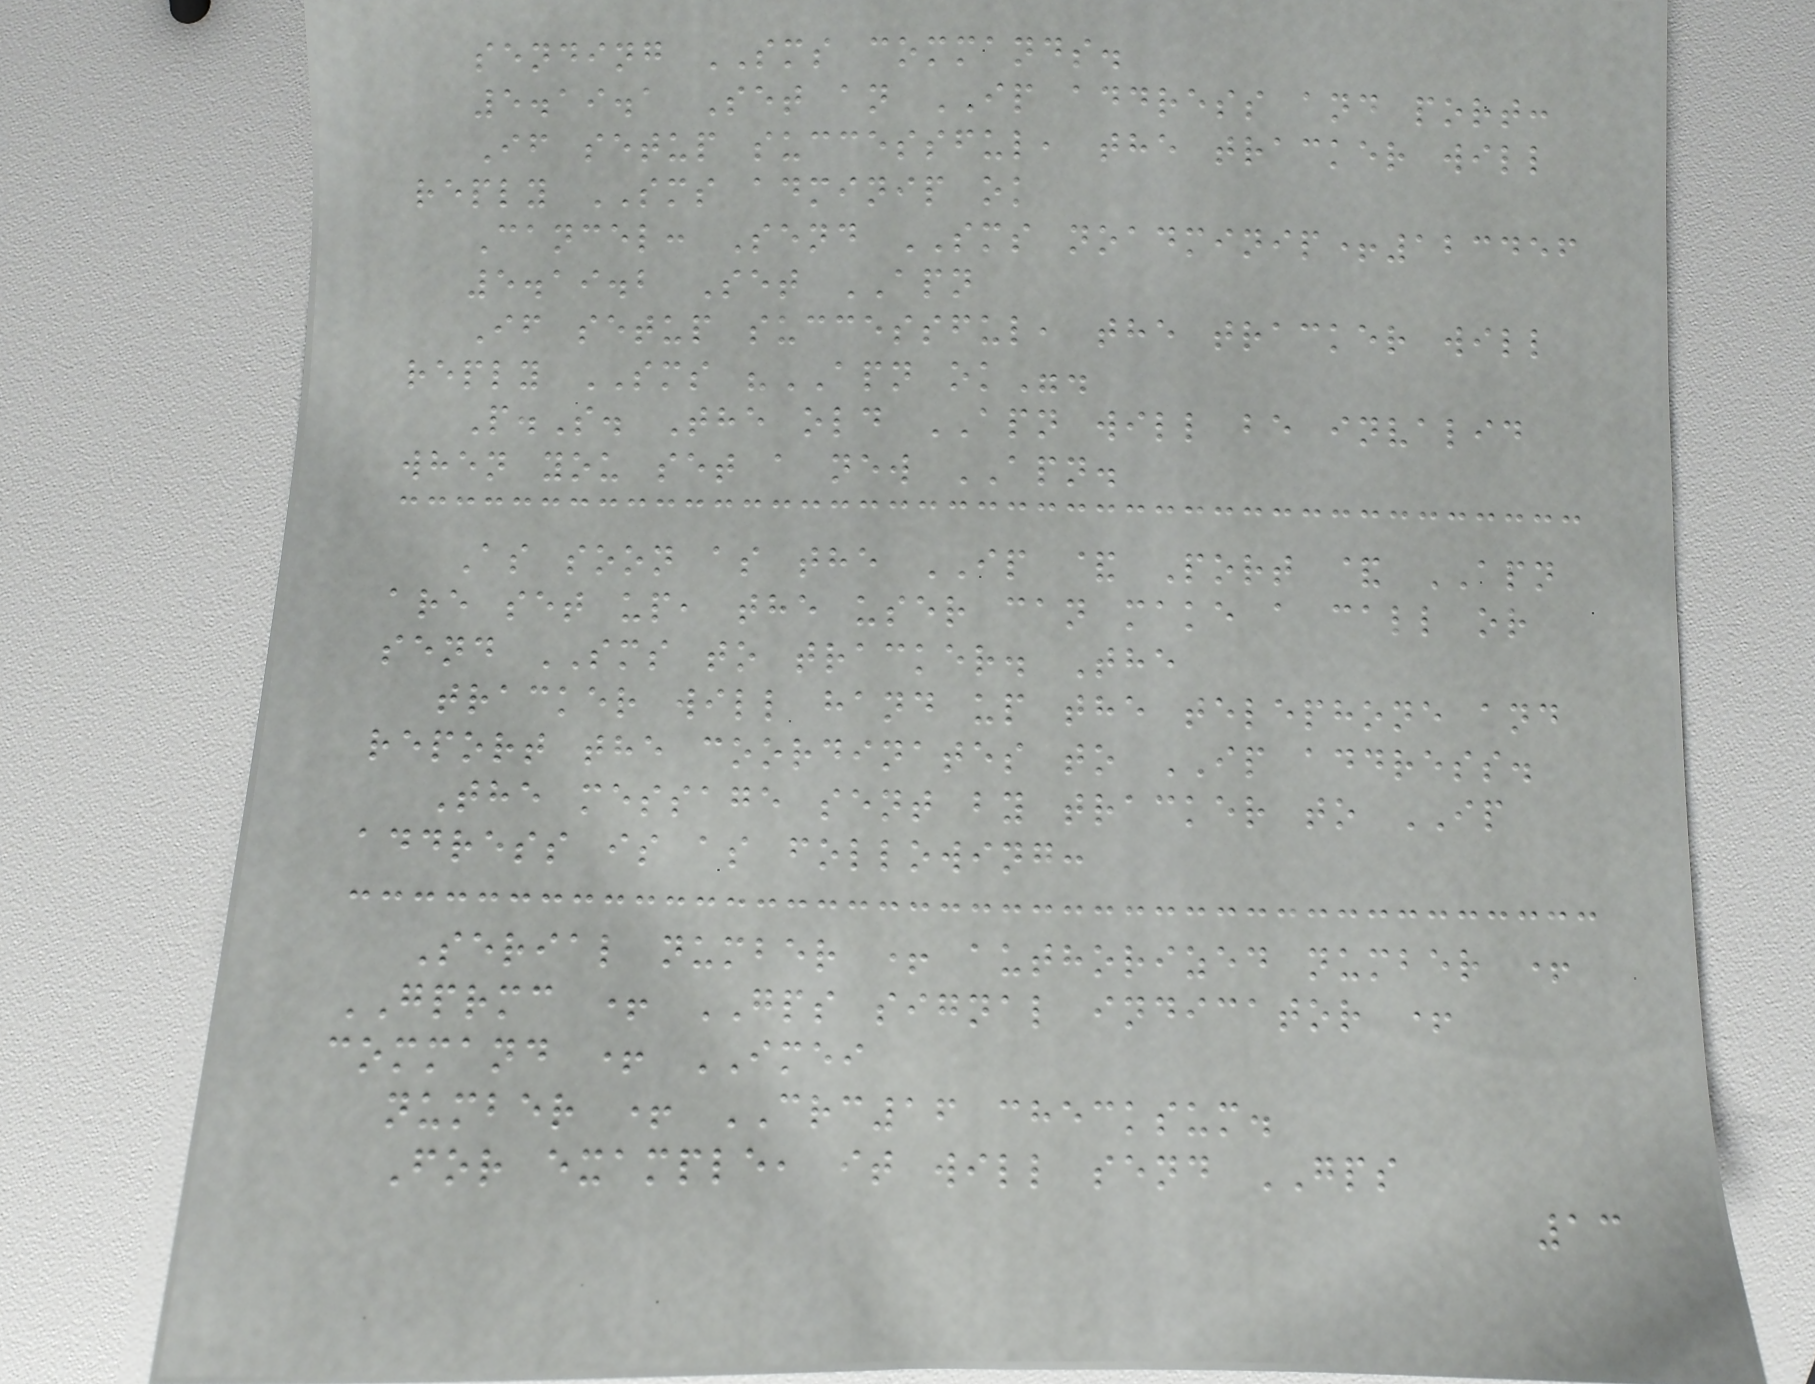sending SMS commands.
5.19.1 Set an IP address and port:
If setup successful, the tracker will
reply SMS adminip ok
Cancel: Send SMS noadminip+123456
5.19.2 Set APN
If setup successful, the tracker will
reply SMS "APN ok".
P.S. The old APN will be invalid
when you set a new APN.
As soon as the IP & Port & APN
are set up, the user can make a call or
send SMS to tracker. The
tracker will hand up the telephone and
report the coordinates to IP address.
The message sent by tracker to IP
address is as following:
Serial number + authorized number +
GPRMC + GPS signal indicator +
command + IMEI
number + CRC16 checksum.
For example, it will send GPS
13
